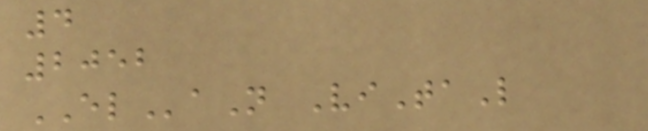4
2052
ELaN ViTaL
